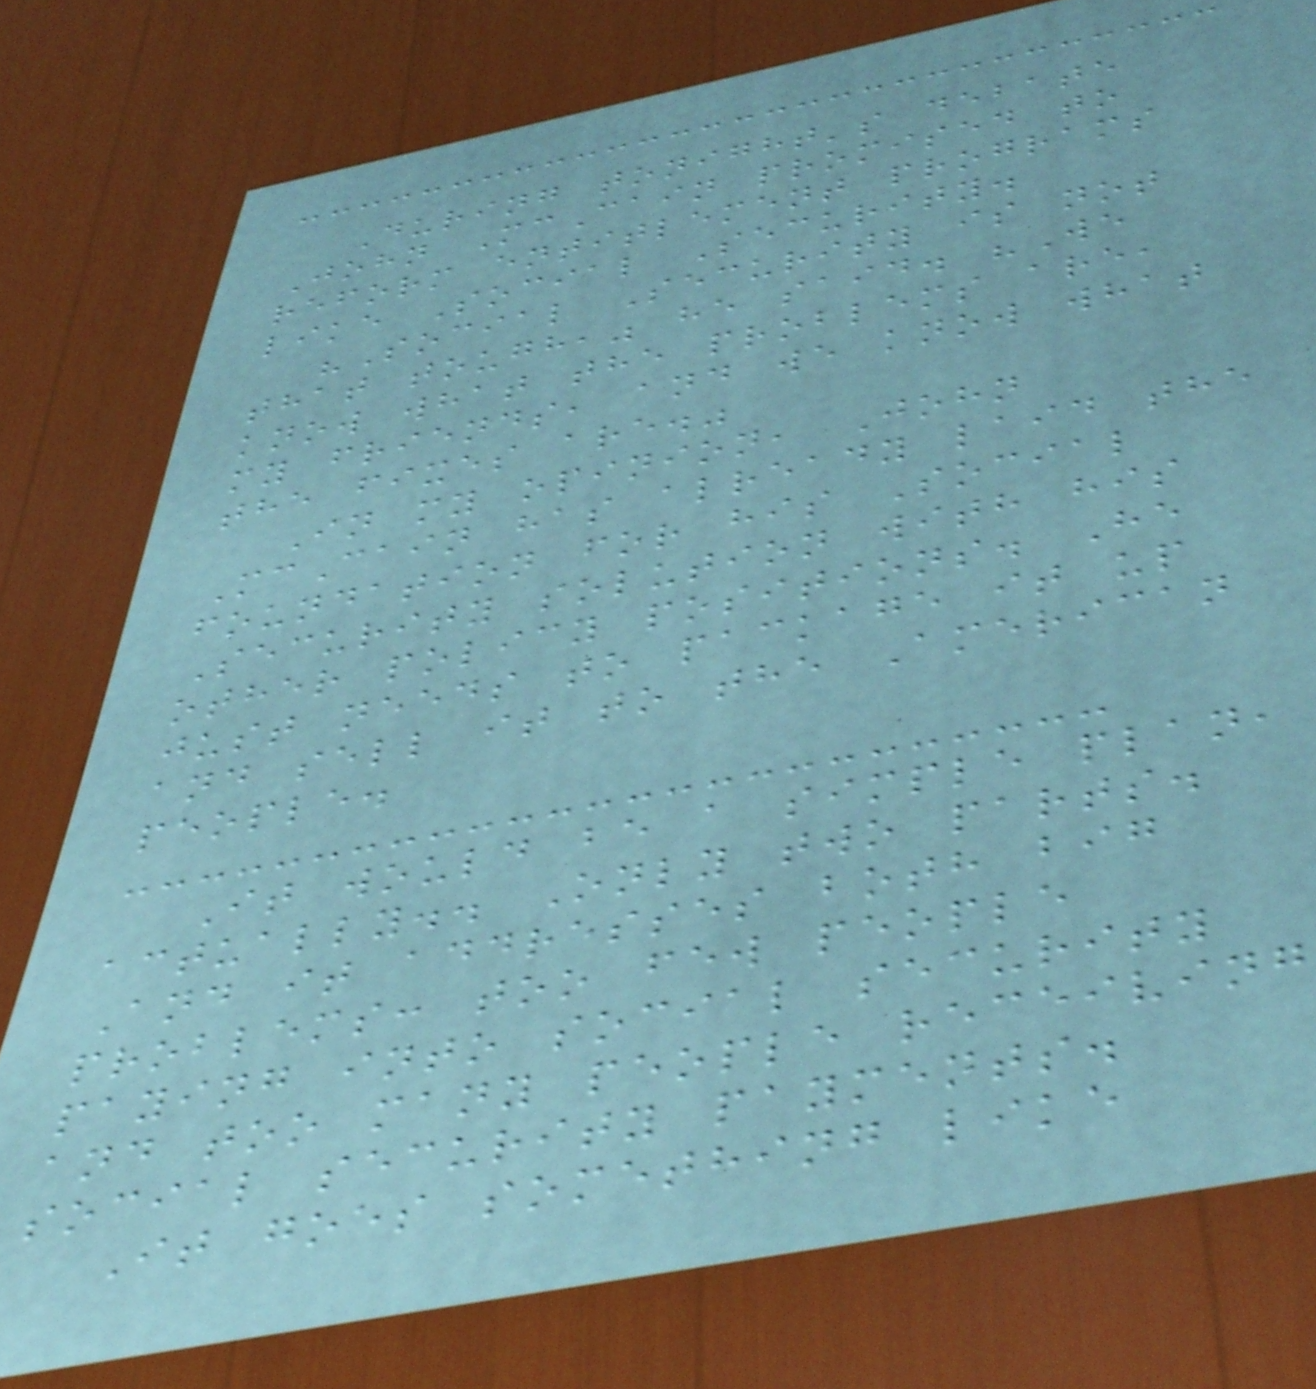During tonight's debate
John McCain promised to
reform entitlement programs
like Social Security.
"Social Security is not
that tough," he said. "We
know what the problems are,
my friends, and we know what
the fixes are."
In my opinion, John
McCain has already laid the
foundation for his Social
Security solution with his
other policy positions. He
just needs to package it up
and sell it to the American
people.
It would be a simple plan,
actually.. Only two parts.
And it addresses both big
problems: too few people
paying into social security
and too many people receiving
social security payments.
It goes something like
